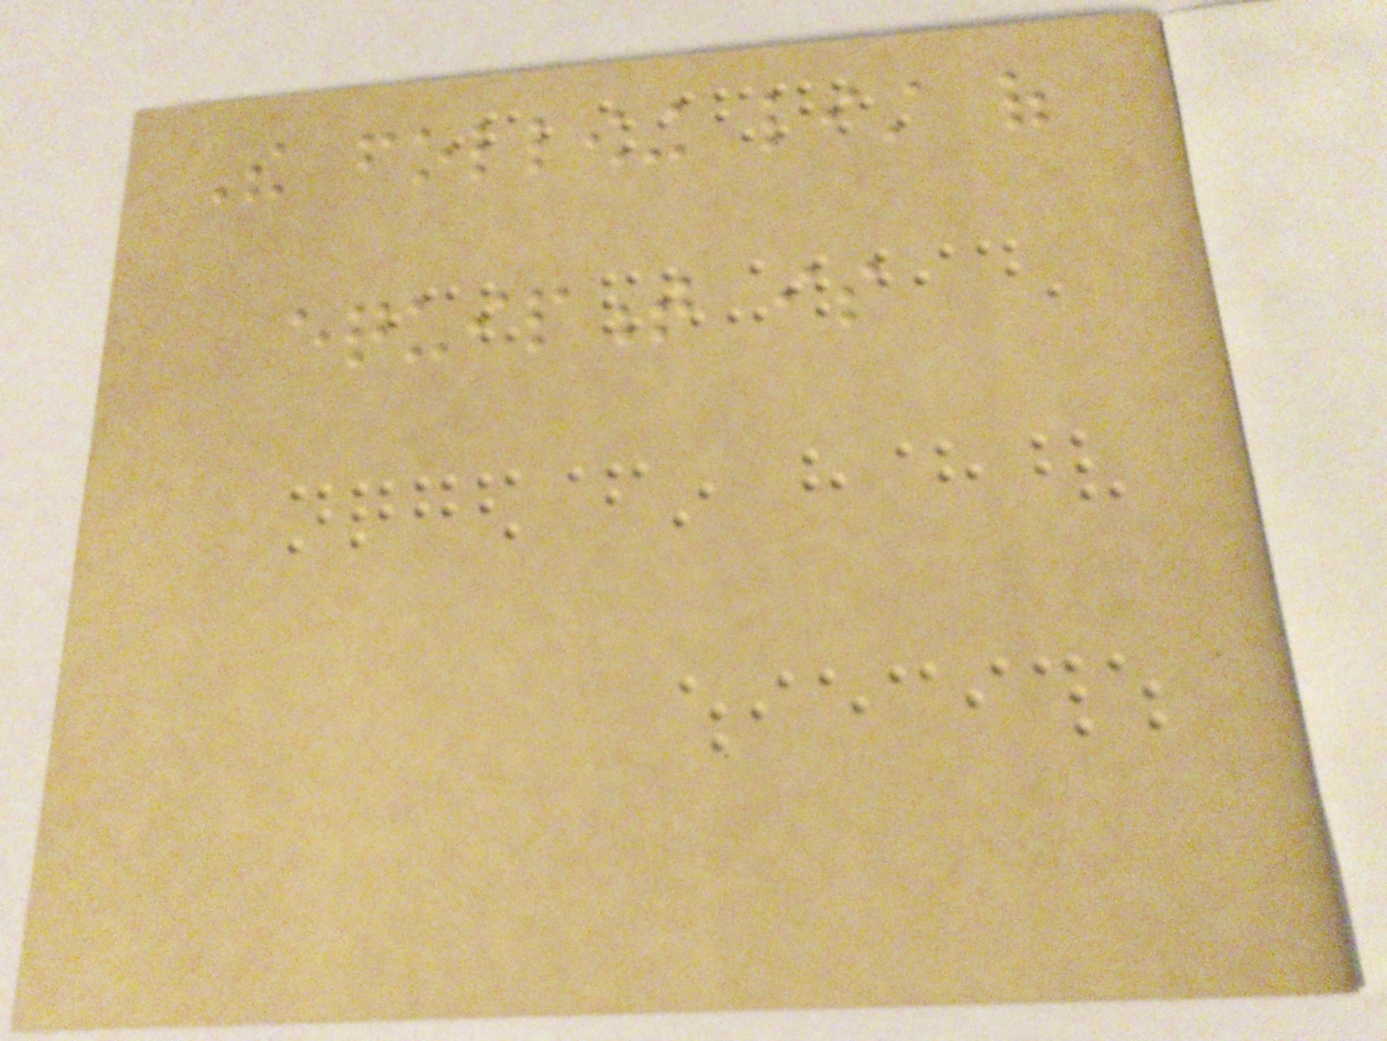The following list of
equipment is
